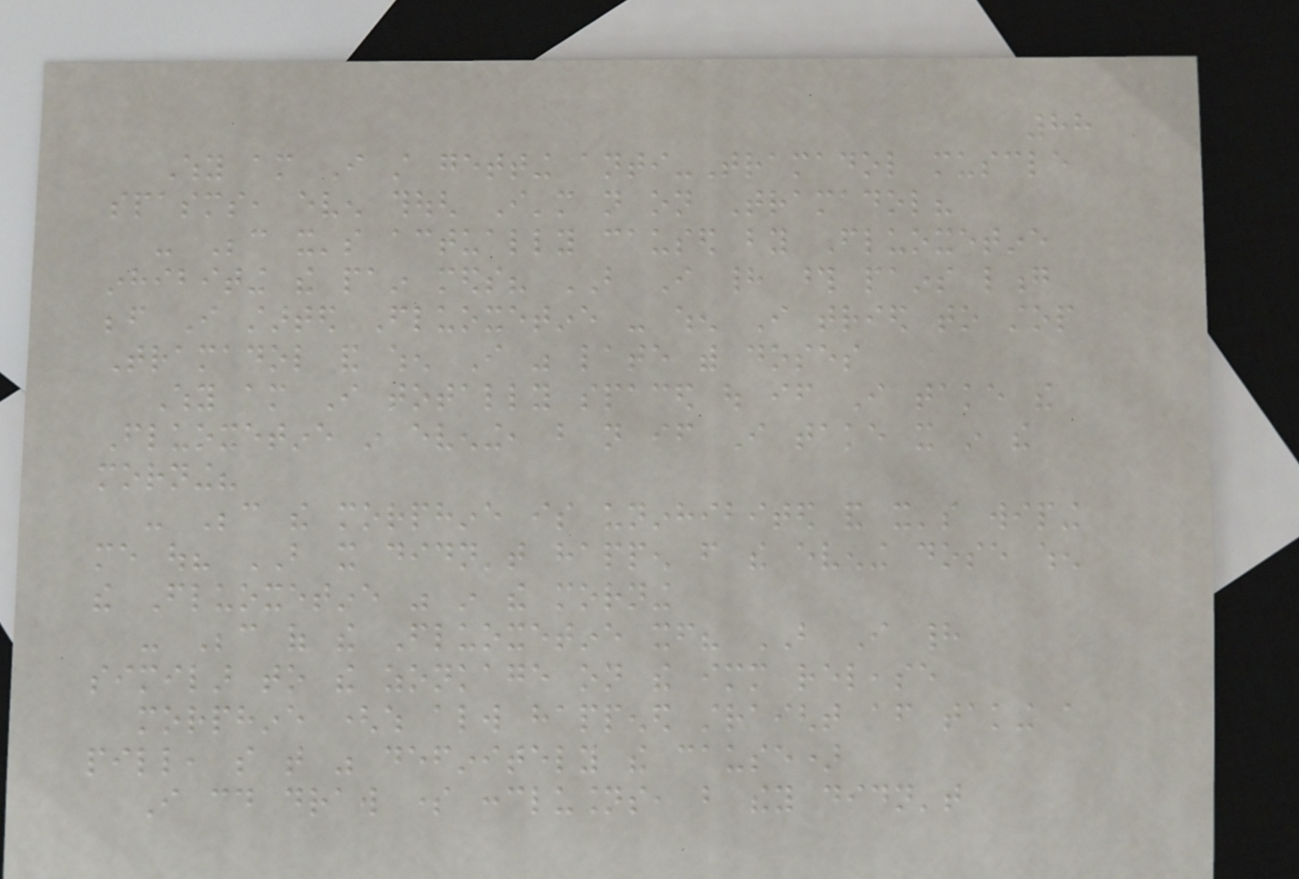88
Why am I still getting anti-Tramadol muscle
spasms, even though I'm not on Tramadol?
- Because it's actually caused by Fluoxetine
inhibiting the pain meds? BUT I had those pains long
before I started Fluoxetine - when I tried to stop
Tramadol and when I was late with doses
Why am I totally spaced out if I take the
Fluoxetine in evening, but not if I take it in the
morning?
- Because the morphine is uninhibited and it's wiping
me out? BUT it didn't happen from the evening dose when
the Fluoxetine was in the morning
- Because of the Fluoxetine itself? BUT I had
similar to the zonkage on the immediate release
morphine (which always happened straight after taking a
pill, so that was definitely the cause)
I could draw some conclusions, but they didn't
